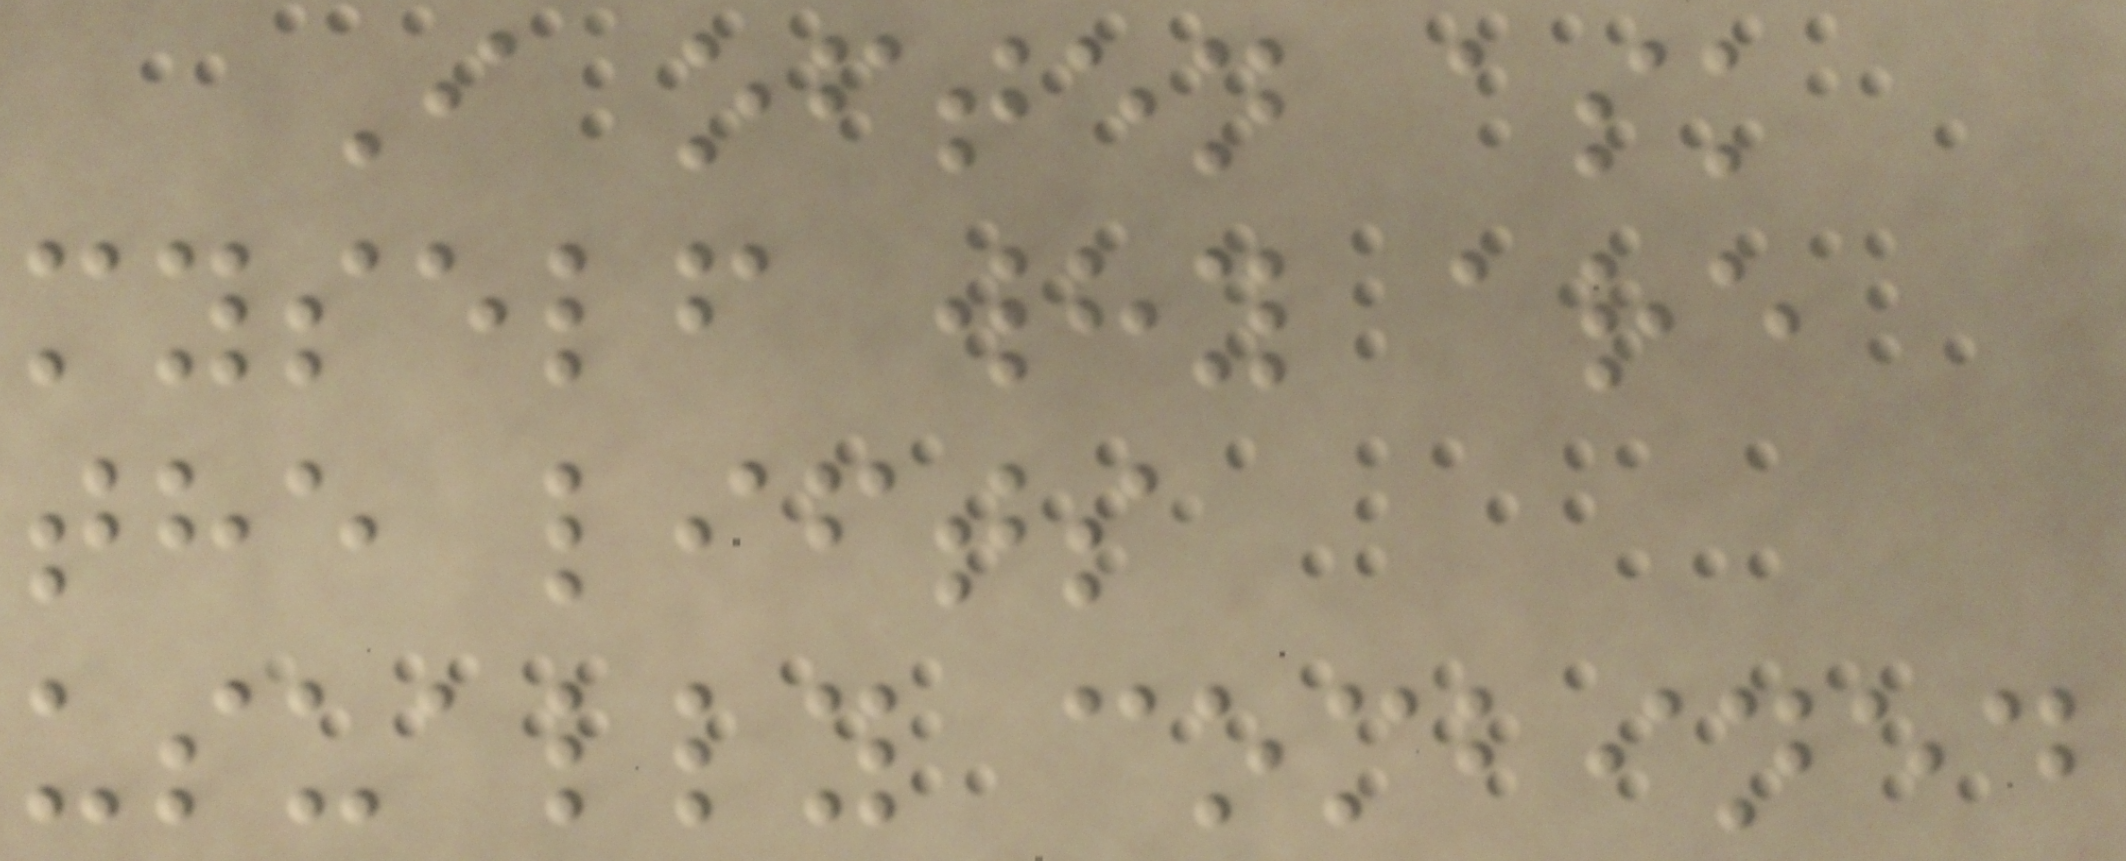I often ask
myself why are
the lifts
usually combined
